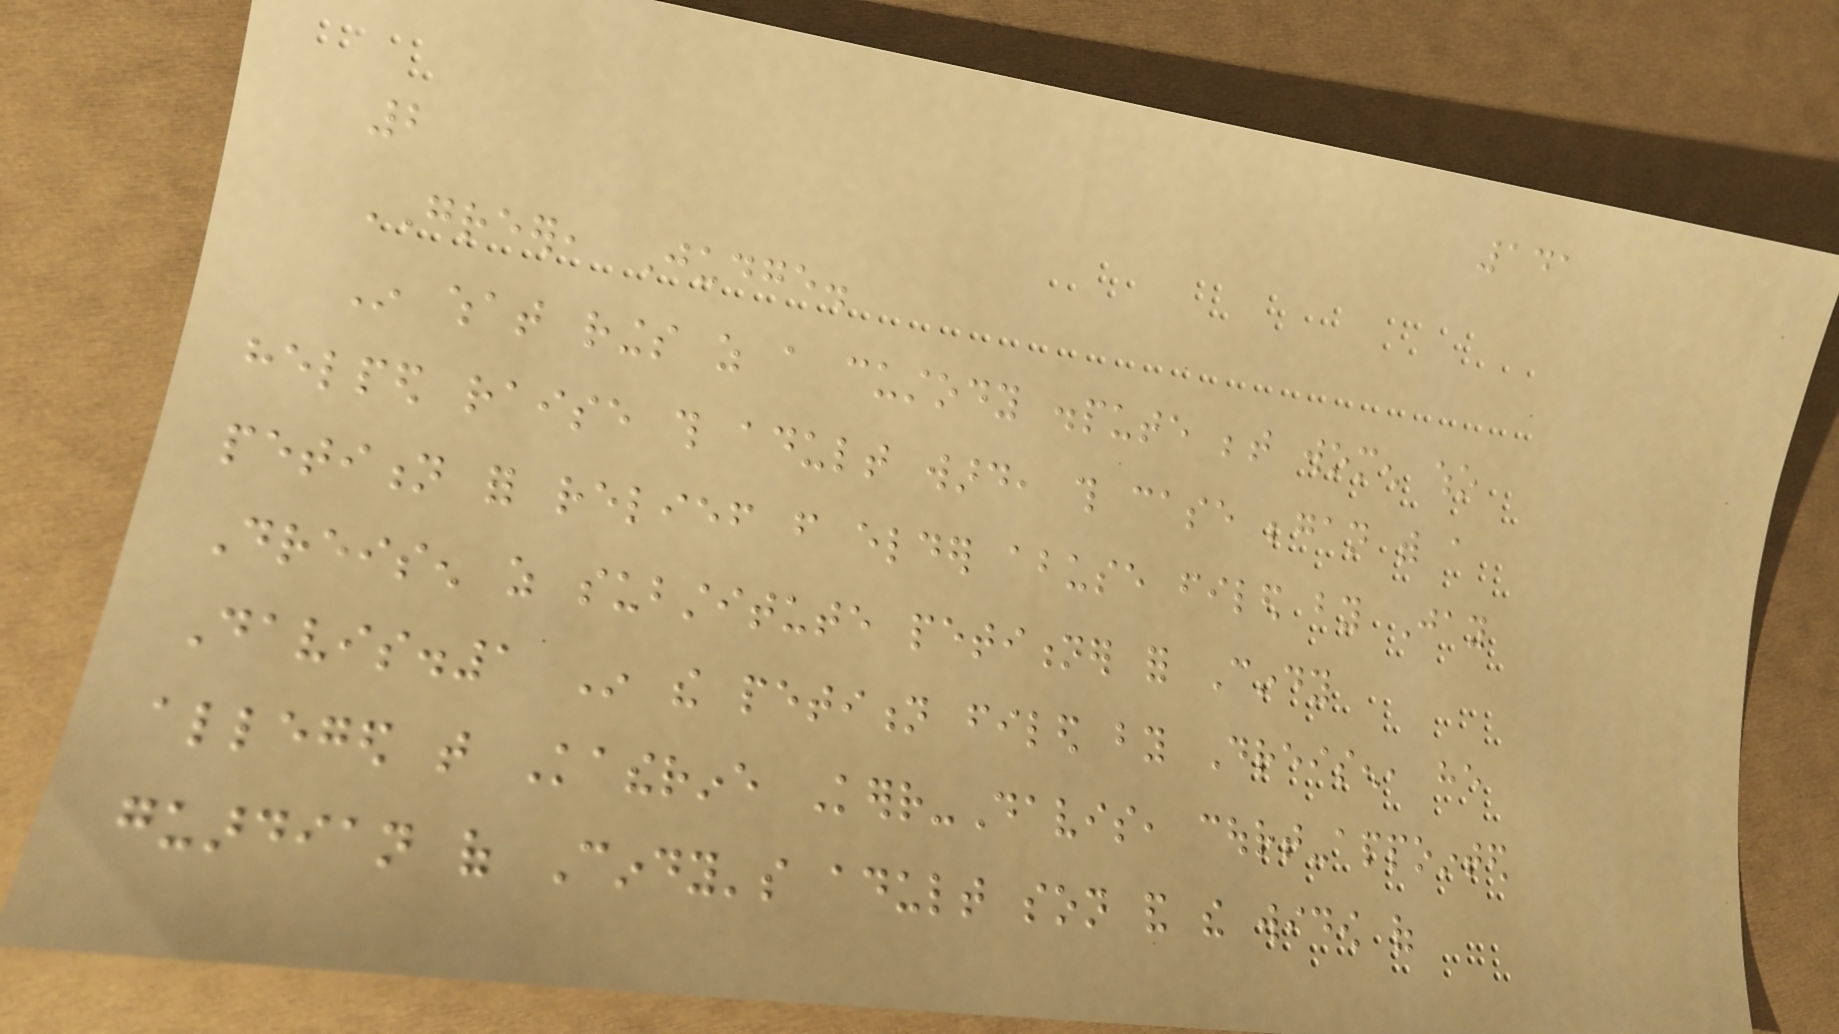141
2
GREER, Judge.
In what rings as a custody dispute between women who
helped raise this adult ward, this case began with a
petition for relief from elder abuse filed by Jay
Dreisen as substitute petitioner for Cindy
Davis.1 In the petition filed by Dreisen, he
alleged that Katherine Kerr-Davis, court-appointed
guardian of Cindy's adult son and the widow of
